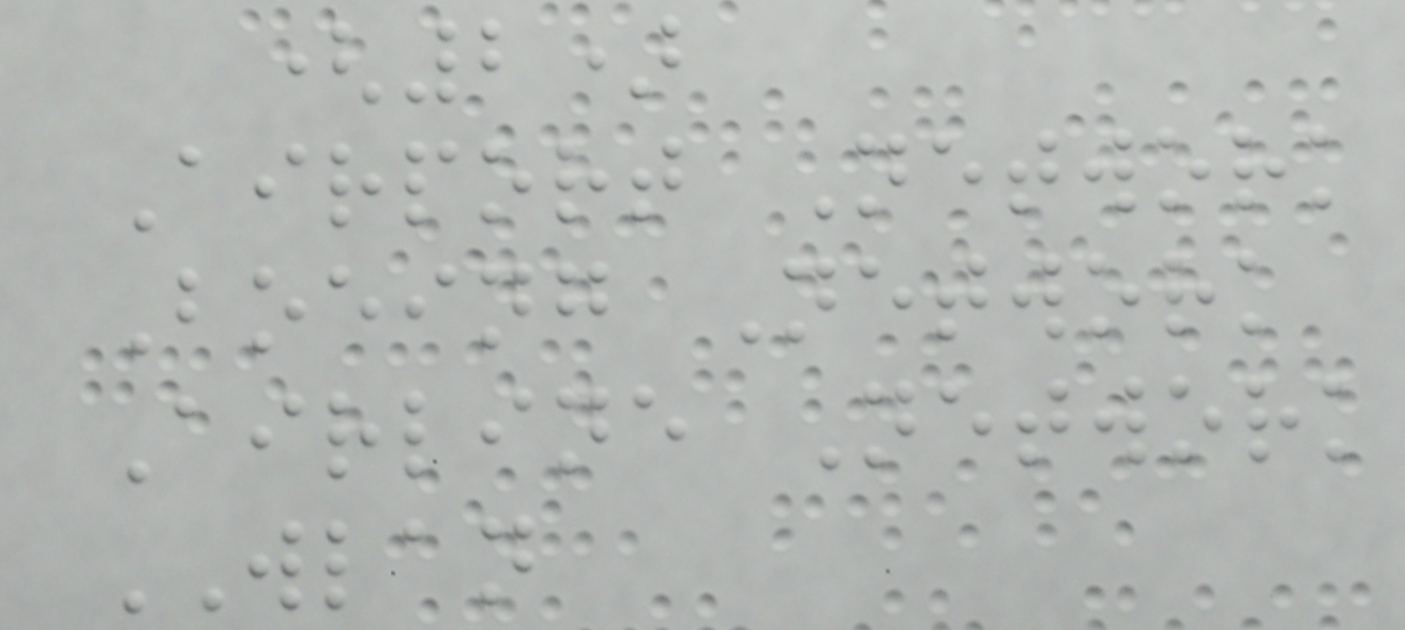(2)
Airport Network
Boeing Network
Airline Network
WLAN
